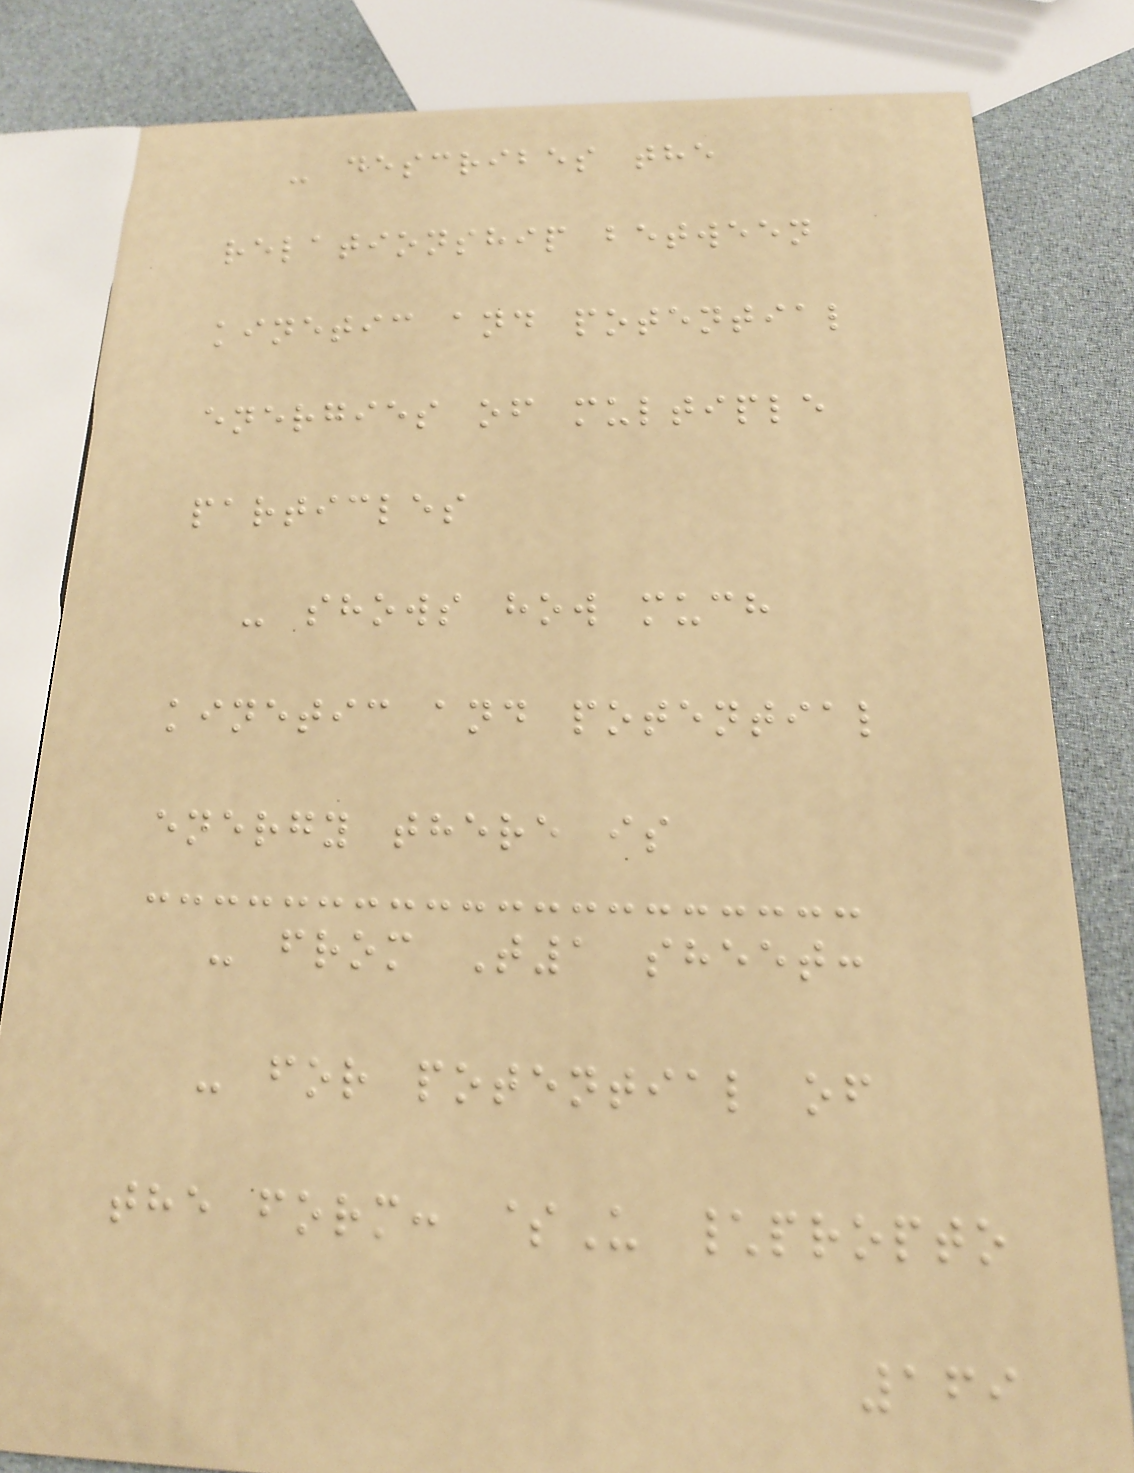- describes the
relationship between
kinetic and potential
energies of multiple
particles
- shows how much
kinetic and potential
energy there is
- from T1 sheet:
- for potential of
the form: $U \propto
169
